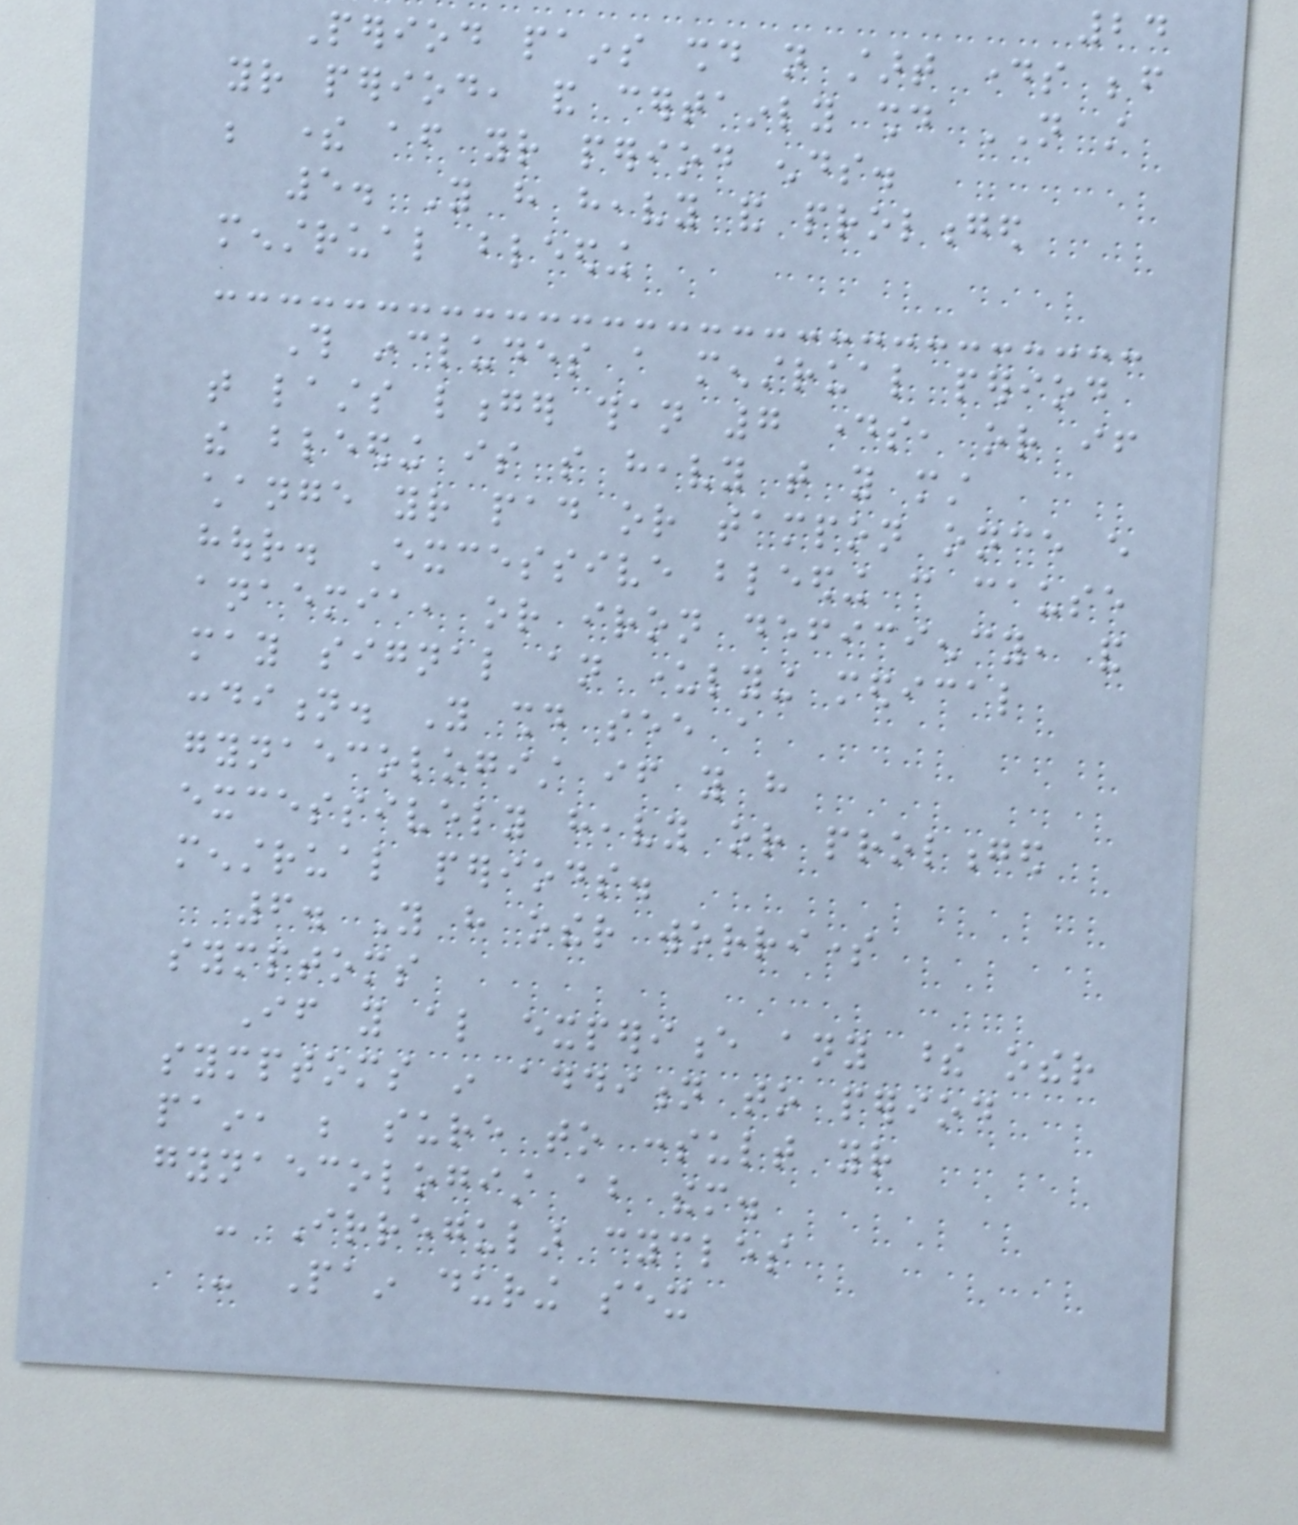24
Period pains should not start days before
your period, and certainly should NOT still
be there after your period ends.
5. You have heavy and prolonged
menstrual bleeding
This includes a menstrual period
that lasts longer than 7 days, or if
the bleeding is so heavy that you must
change your pad or tampon once every
hour. Excessive bleeding can cause
anaemia, or iron deficiency, and
may signal an underlying medical
condition. You should see a
gynaecologist if you have
excessively heavy or prolonged
menstrual periods.
6. You have other worrisome
symptoms
If you also experience any these other
symptoms in addition to period
pain, be sure to consult your
gynaecologist about them.
- Irregular cycles
- Pain during sex
